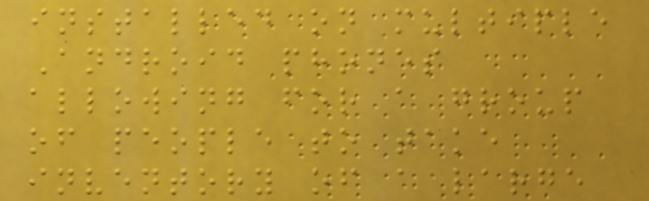installed on multiple
Android phones
allowing for a group
of people to take
inventory of a large
